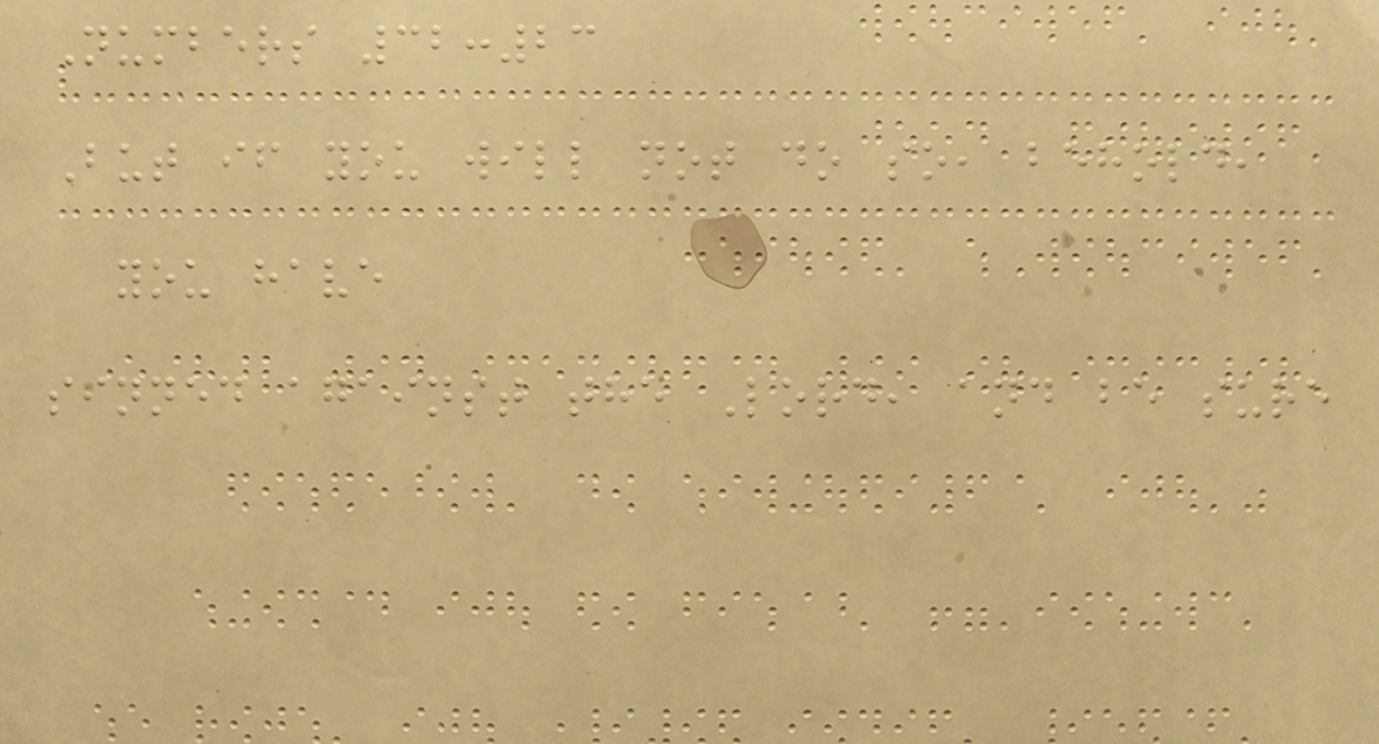Numbers 32:23
But if you will not do so, behold,
you have
sinned against the Lord, and be sure
